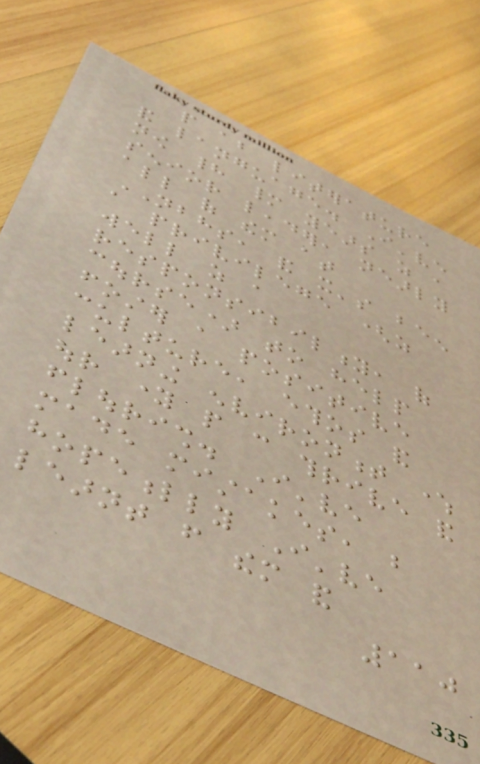people about literature
and language. I've
now had many years as a
senior leader, nearly
all of them at
NBHS, and it's been
a privilege (as
well as a
responsibility, of
course) to help
foster a positive
culture, ethos and
learning environment where
our young people can thrive and
flourish. I've
made mistakes, but
hopefully I've
learnt from them and
110
